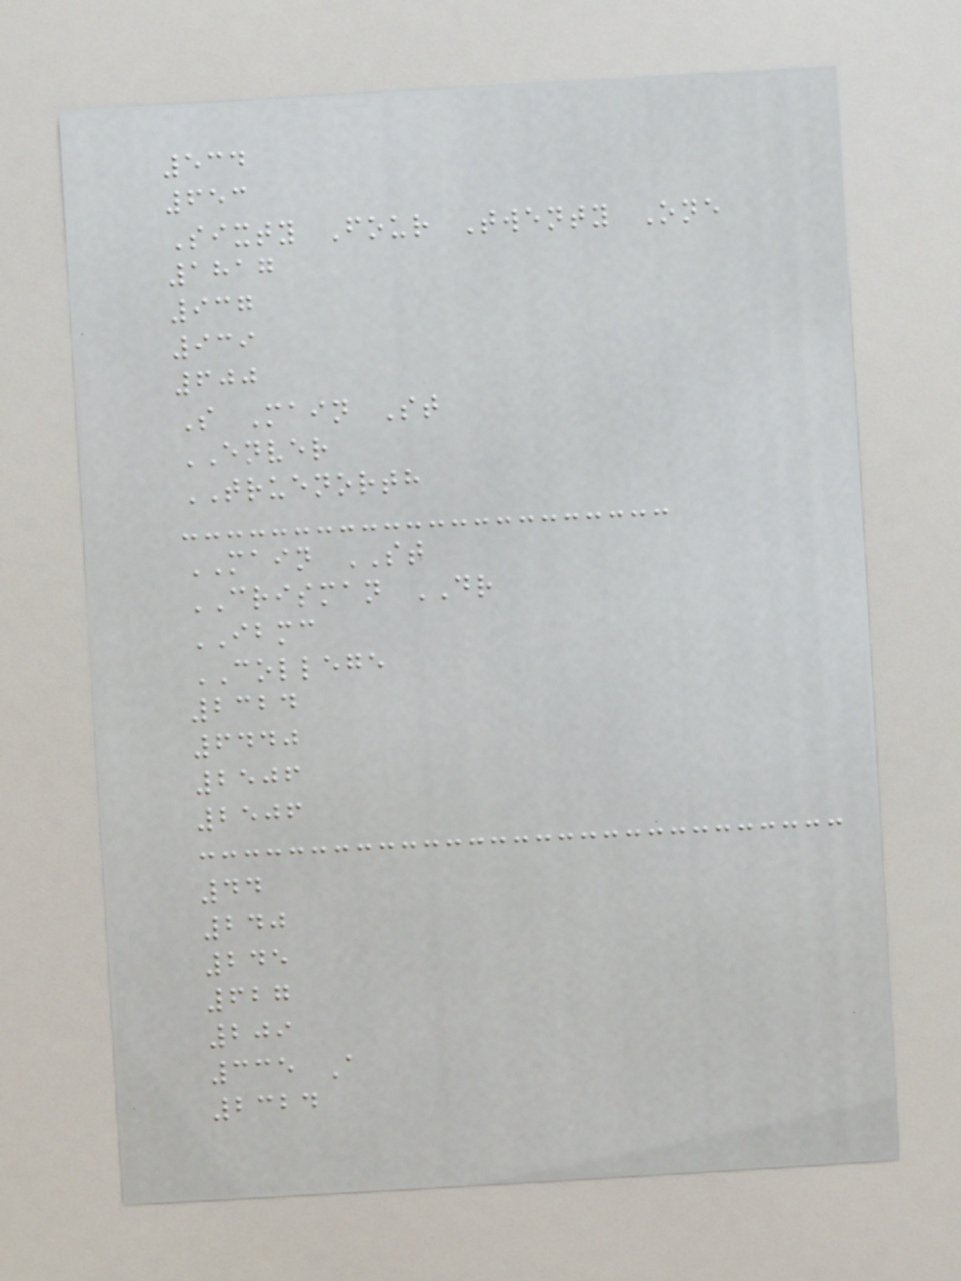534
653
Sixty Four Twenty One
1817
937
939
600
S Main St
ENVER
TRUENORTH
MAIN ST
CRISMAN DR
IBMC
COLLEGE
2324
6440
2506
2506
44
240
245
627
209
335 A
2324
